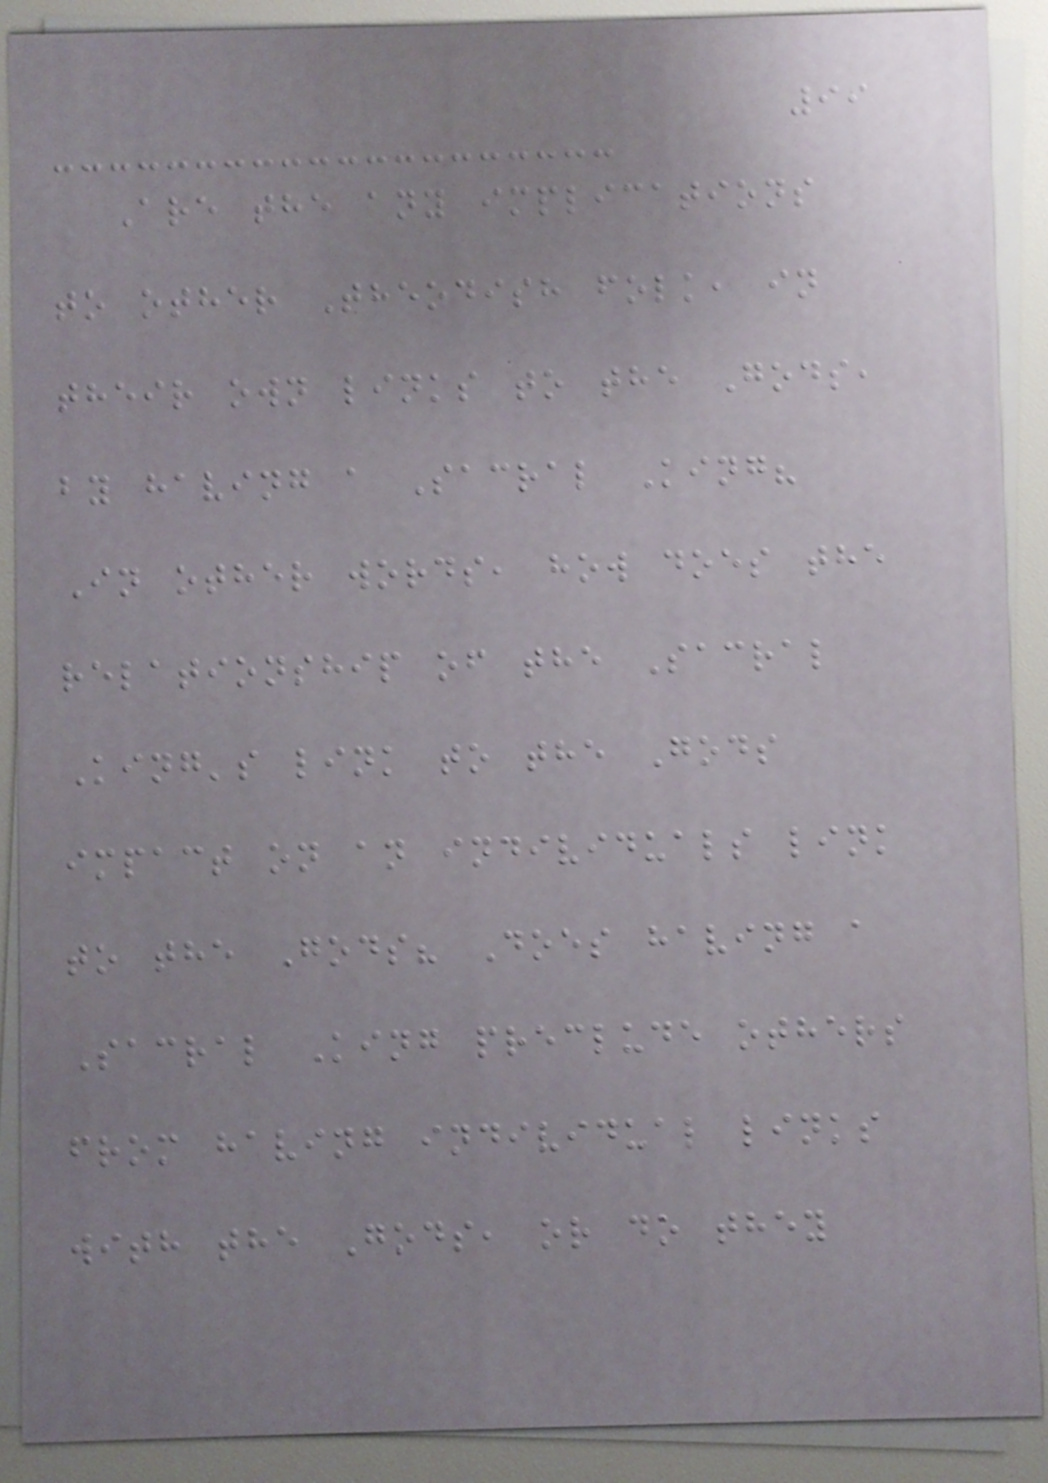99
Are the any implications
to other Theodish folk, in
their own links to the Gods,
by having a Sacral King?
In other words, how does the
relationship of the Sacral
King's link to the Gods
impact on an individuals link
to the Gods? Does having a
Sacral King preclude others
from having individual links
with the Gods, or do they
